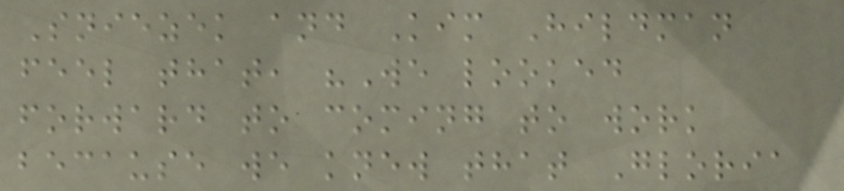Sniezek and Kim Hildman
feel that, "We looked
forward to coming to work
because we knew that Gloria
